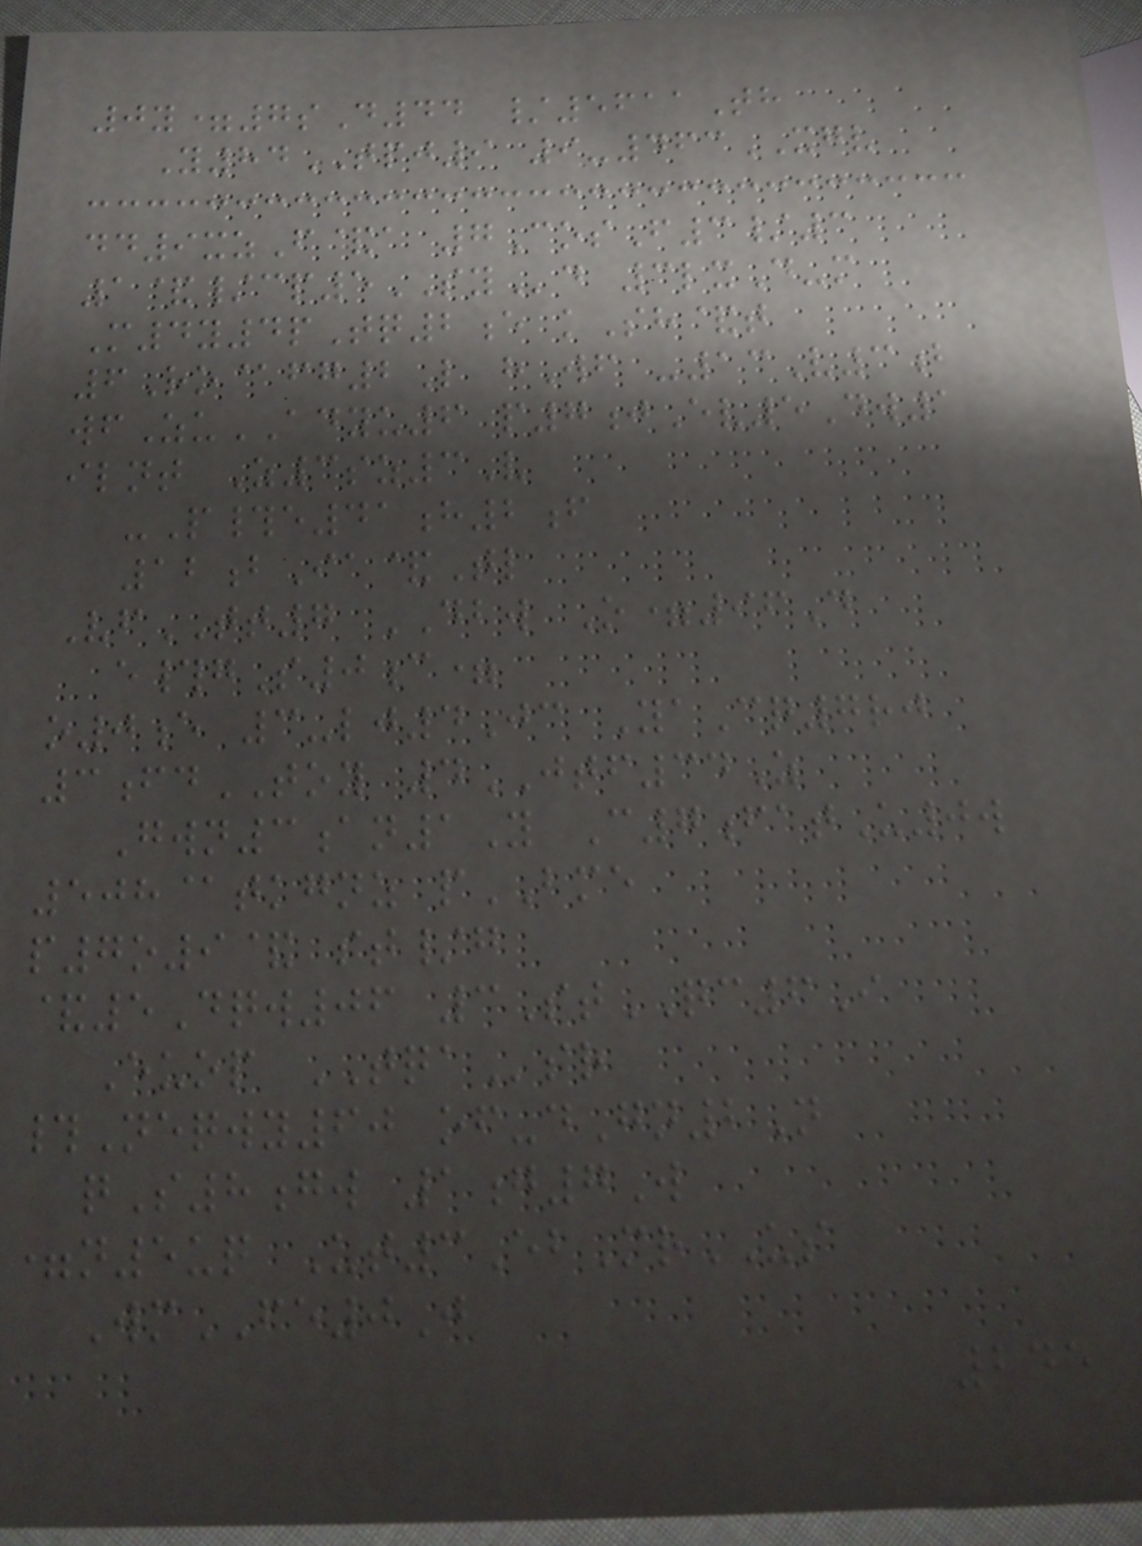0y=7sD44 /5611Th
Y84TPJ9 9-463XGV
dd9xzF&a 7CosF3/3
1&/cp5SYd 3lxD-m
M4y4pTq2e kSh&t
6Ro@fg2L hWf -13V3b
wfZuADYU6 p7jEv5Dw1
ilnt Z3sz3V
-P#e41h2f
12bIa&Tl
VfTT7 DBW O=96D
e#gS0c=
o0e 3-lj4Jc YaCq7rj
3fdTOY 4JTF34Z
Gwn3an1Y C7fatU0w
508@tkgnz pBME
p7o9& st/g
&5Dqw06 3StQC6I
Euop TQAsr
#Neqwy60 of-dGn2N
qS8gw 1g7W
=n5uq Ut3EbMrUS
WmFE0J
245
